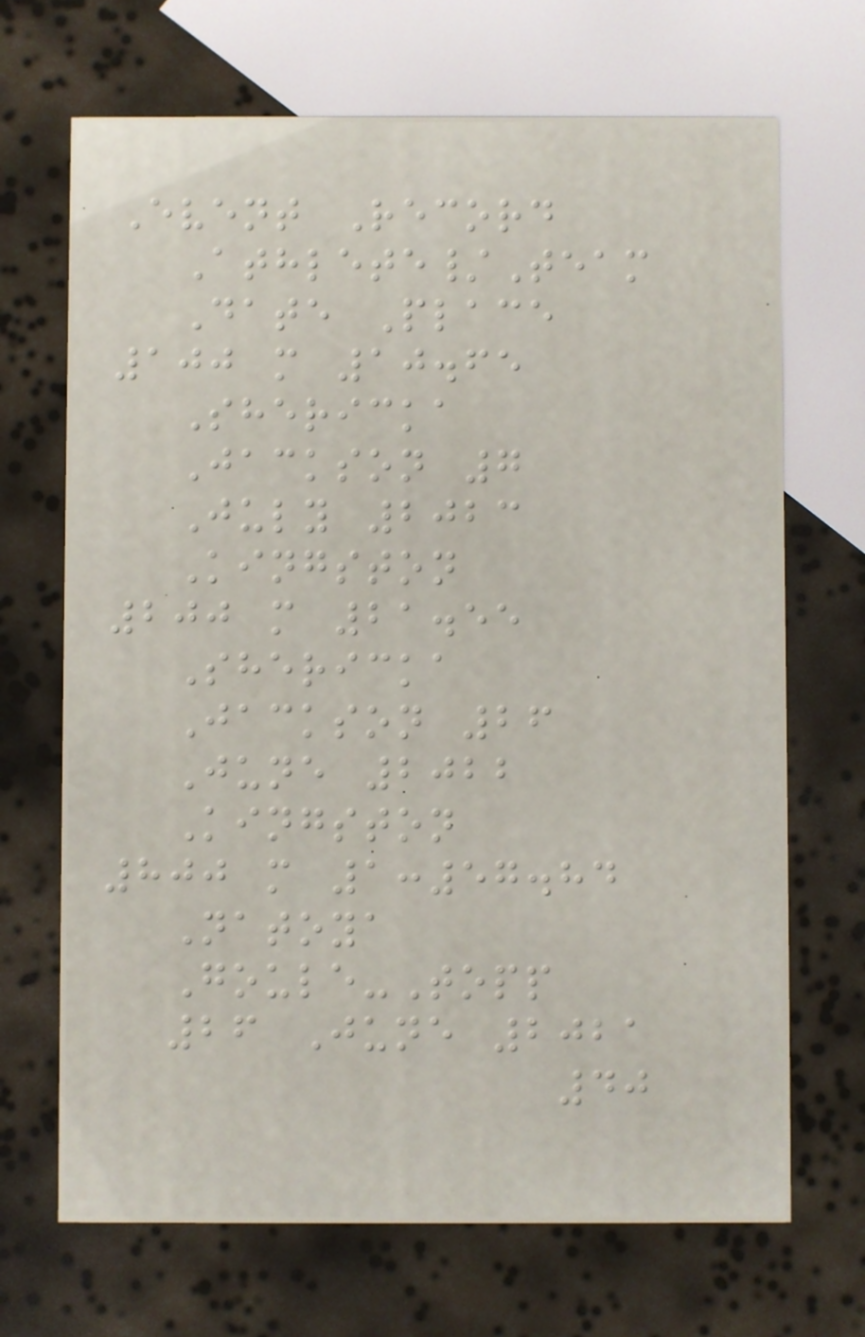Event Record
Athlete/Team
Date Place
100 m 10.65
Shericka
Jackson 7
July 2023
Kingston
200 m 21.55
Shericka
Jackson 26
June 2022
Kingston
800 m 1:57.84
Natoya
Goule-Topp
26 June 2021
40
